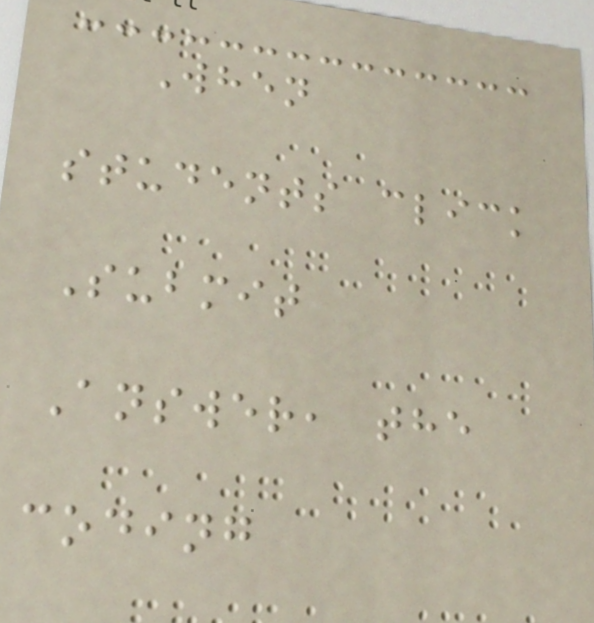When
students click
Submit
Answer, the
coding
